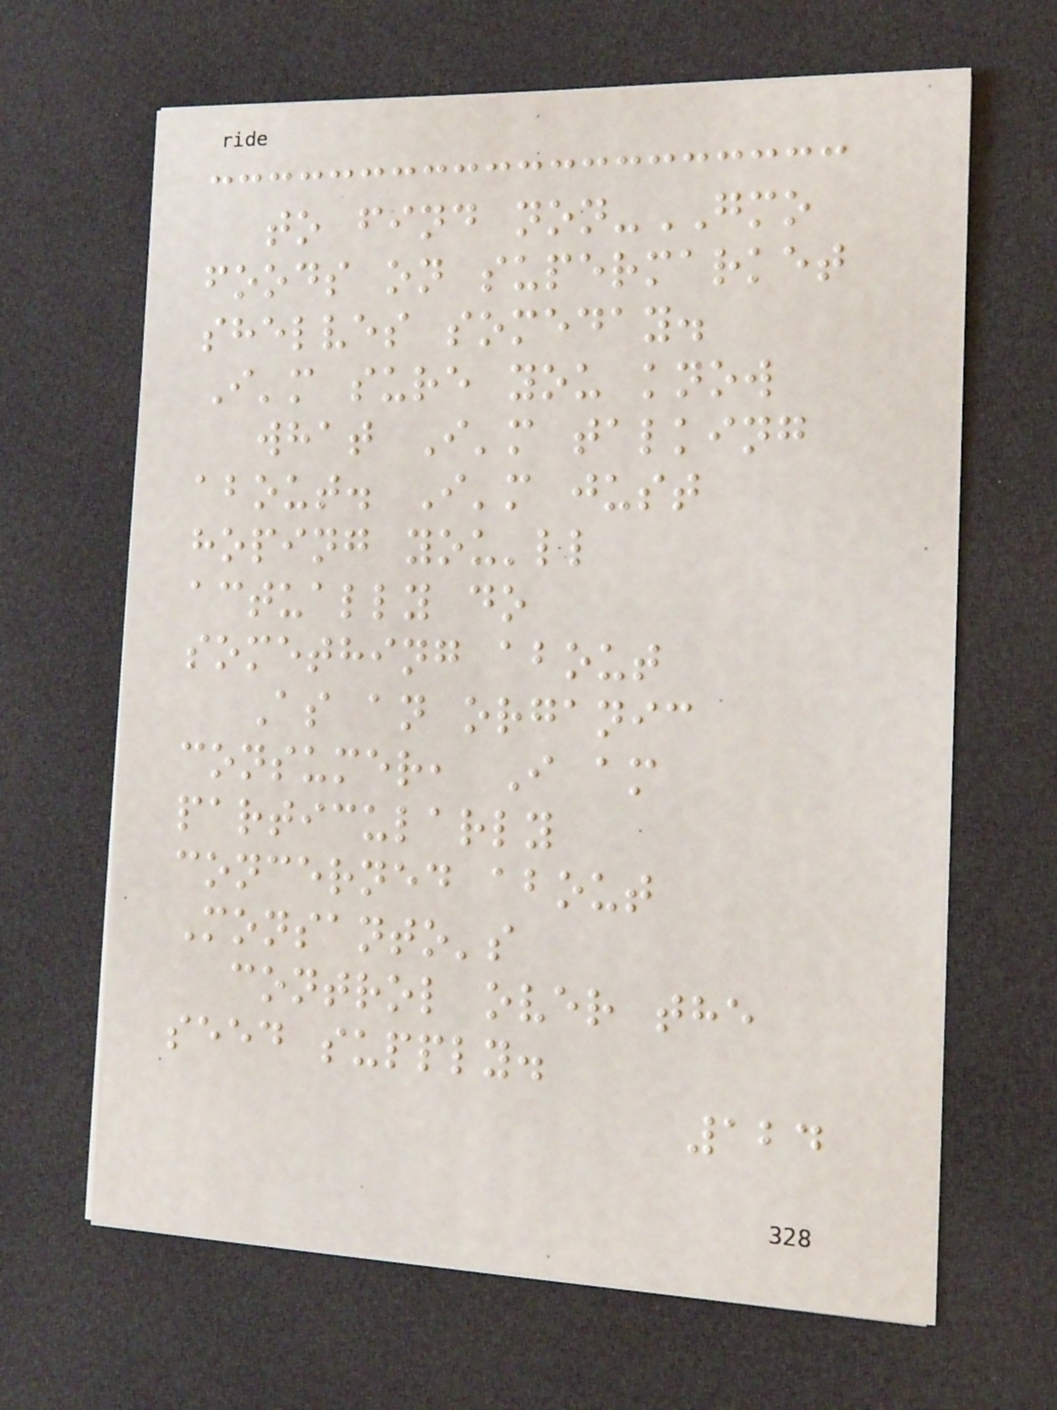to find non-GMO
foods on supermarket
shelves someday.
I'm sure you know
what I'm talking
about. I'm just
hoping you'll
actually do
something about
As an organic
consumer, I am
particularly
concerned about
Monsanto's
control over the
seed supply.
124
